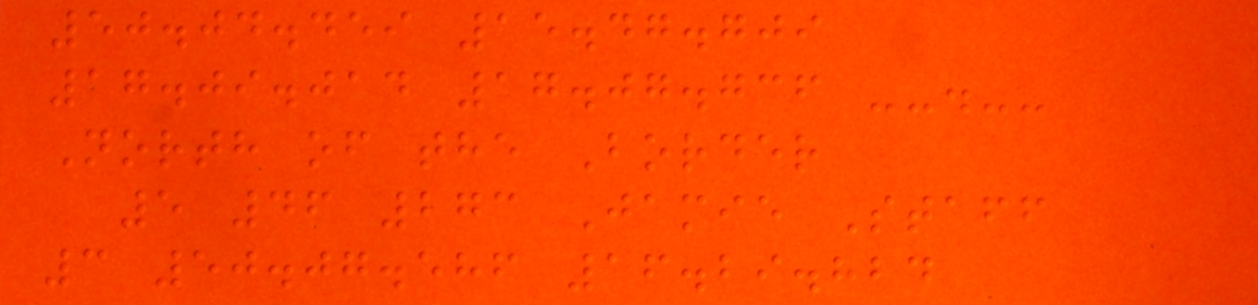50.04.459 15.47.709
17.09.014 17.07.736 --.--
North of the Border
5 46 273 Jamie Staff
3 50.07.586 16.29.824
